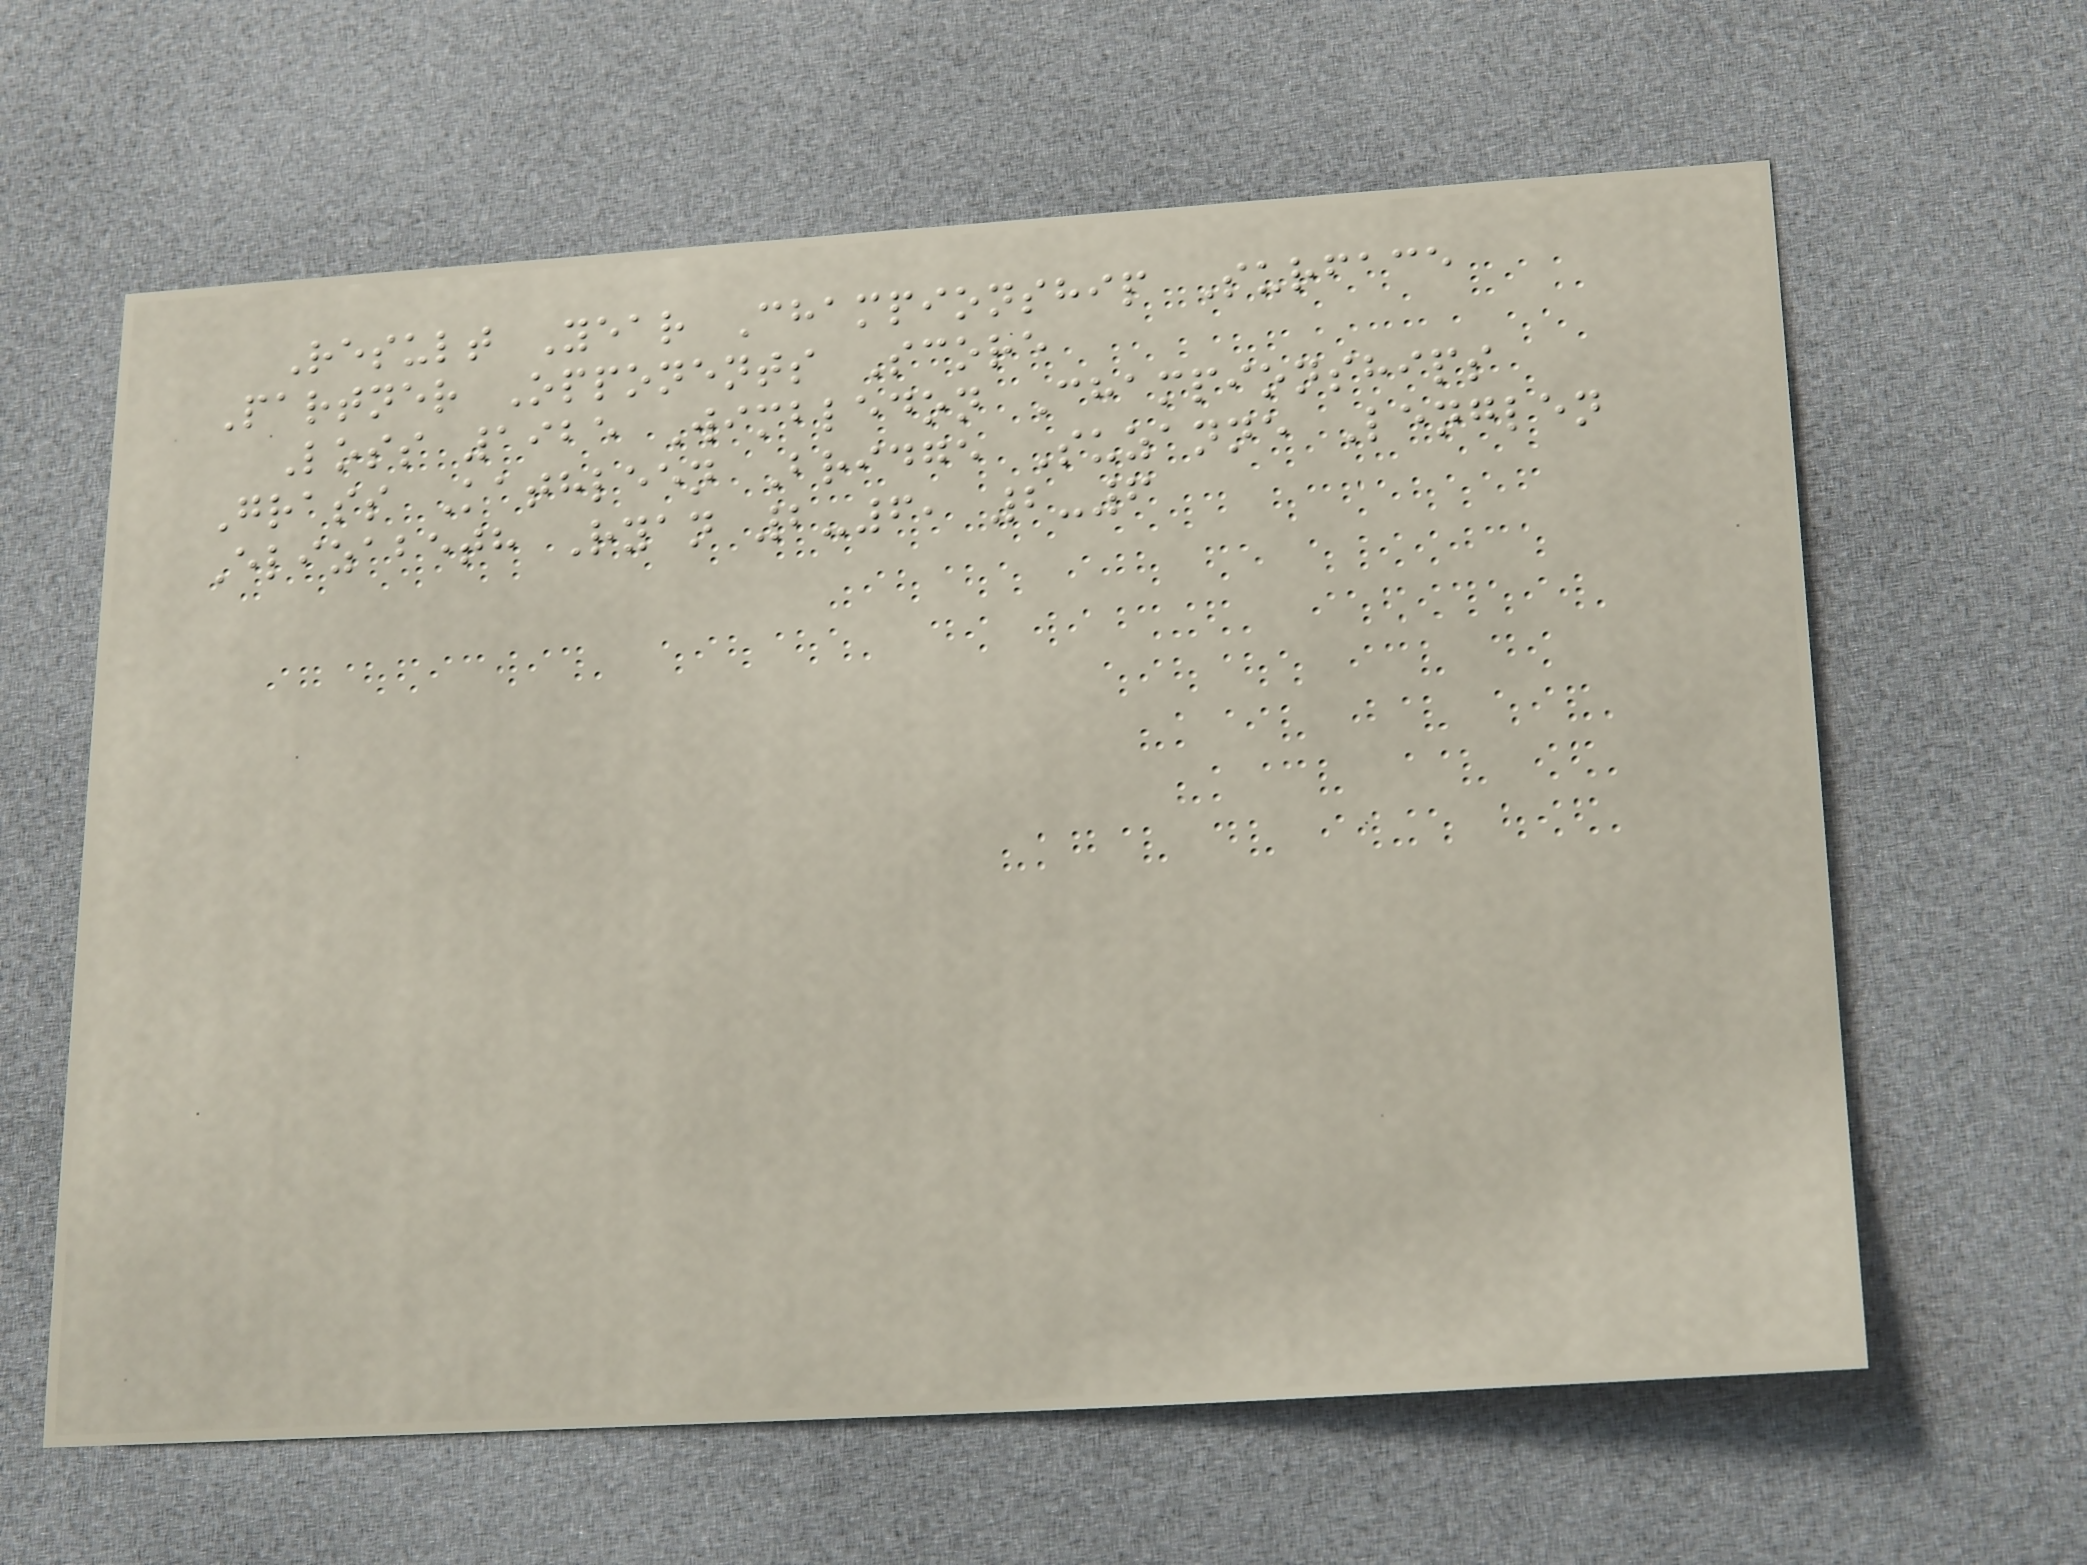Result Year Championship Surface
Partner Opponents Score
Loss 1925 Wimbledon Championships
Grass Kathleen Bridge Suzanne Lenglen
Elizabeth Ryan 2-6, 2-6
